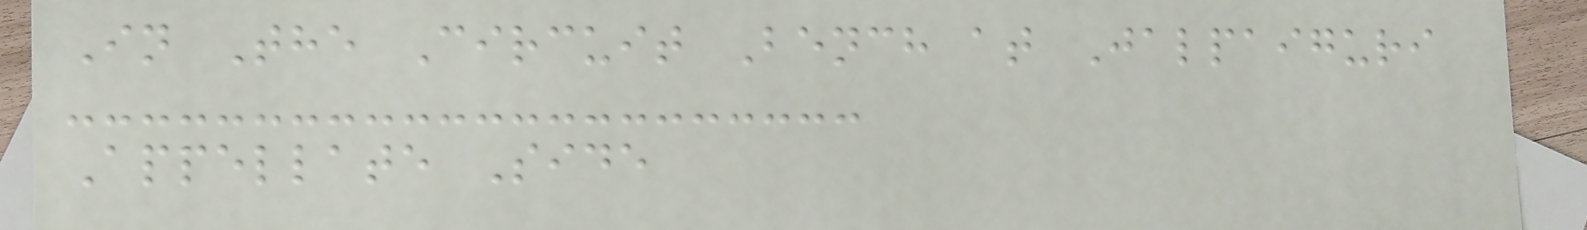In The Circuit Bench at Jalpaiguri
Appellate Side
